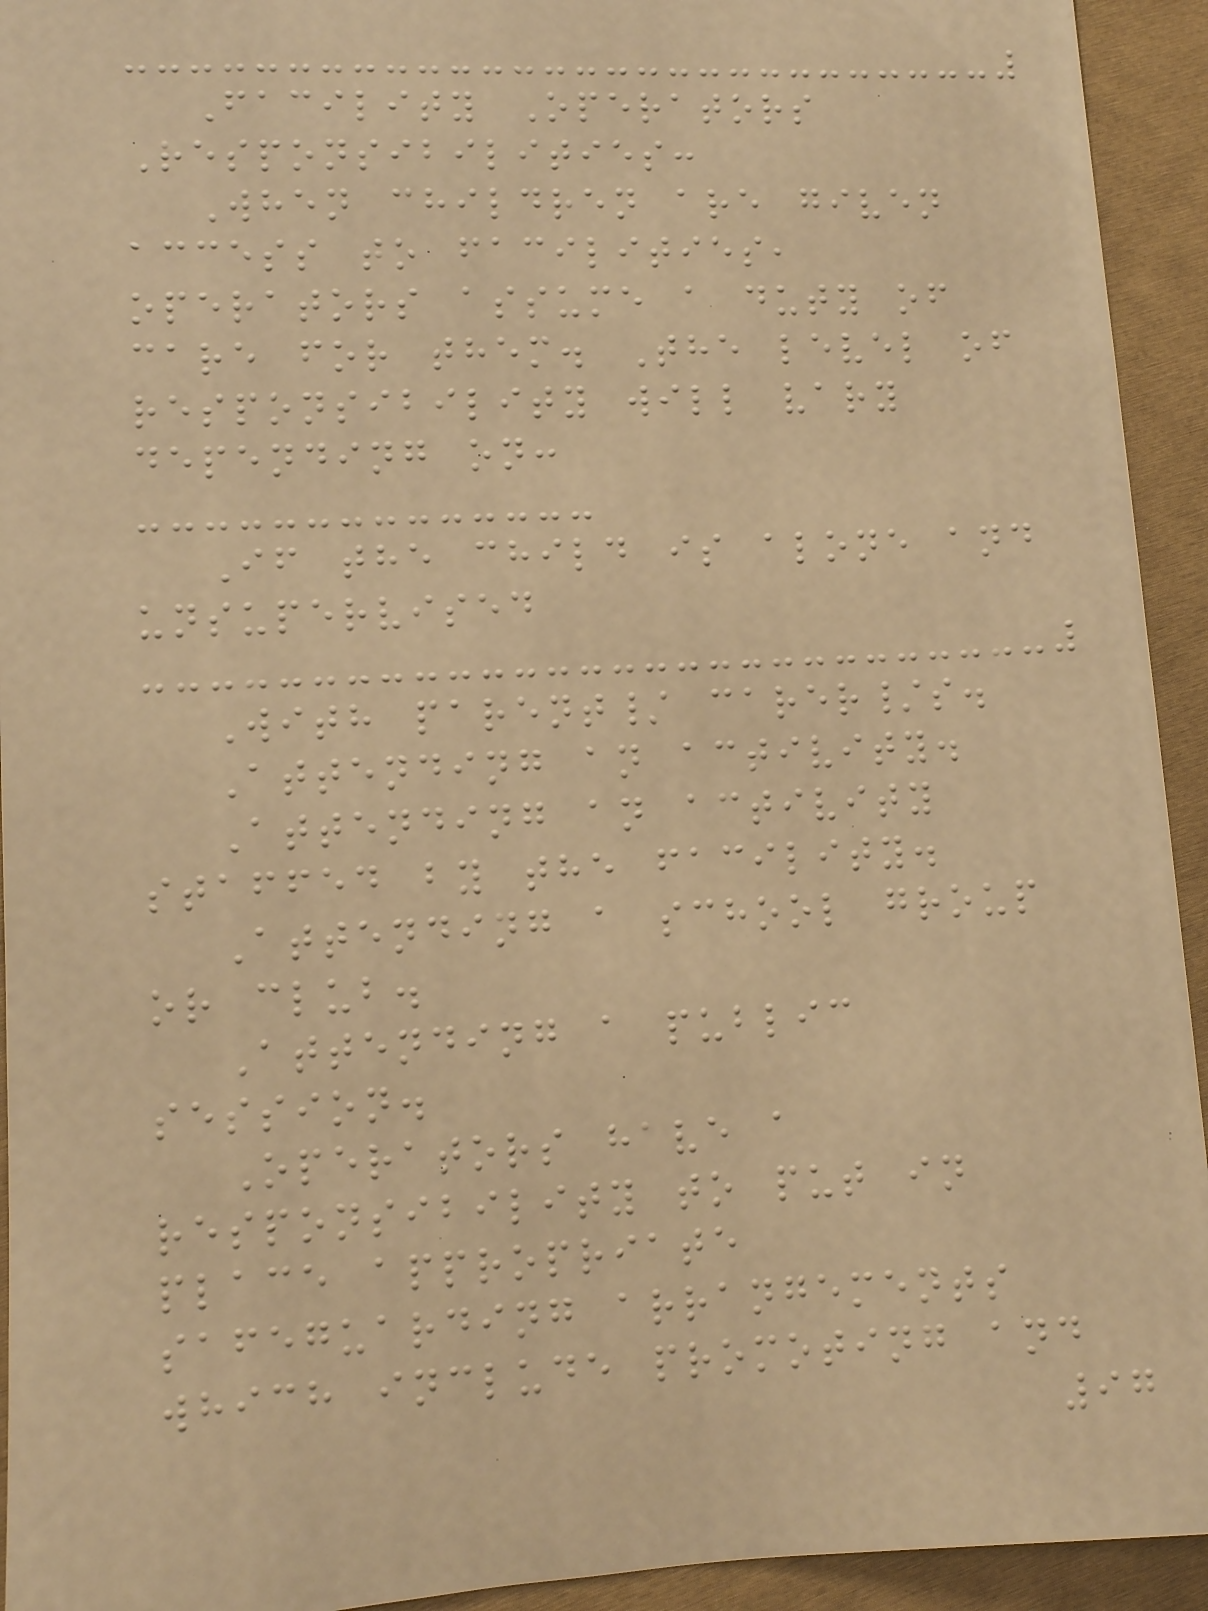Facility Operators
Responsibilities:
When children are given
access to facilities,
operators assume a duty of
care for them. The level of
responsibility will vary
depending on:
If the child is alone and
unsupervised
With parent/ carer/s.
Attending an activity.
Attending an activity
staffed by the facility.
Attending a school group
or club.
Attending a public
session.
Operators have a
responsibility to put in
place appropriate
safeguarding arrangements
which include promoting and
97
